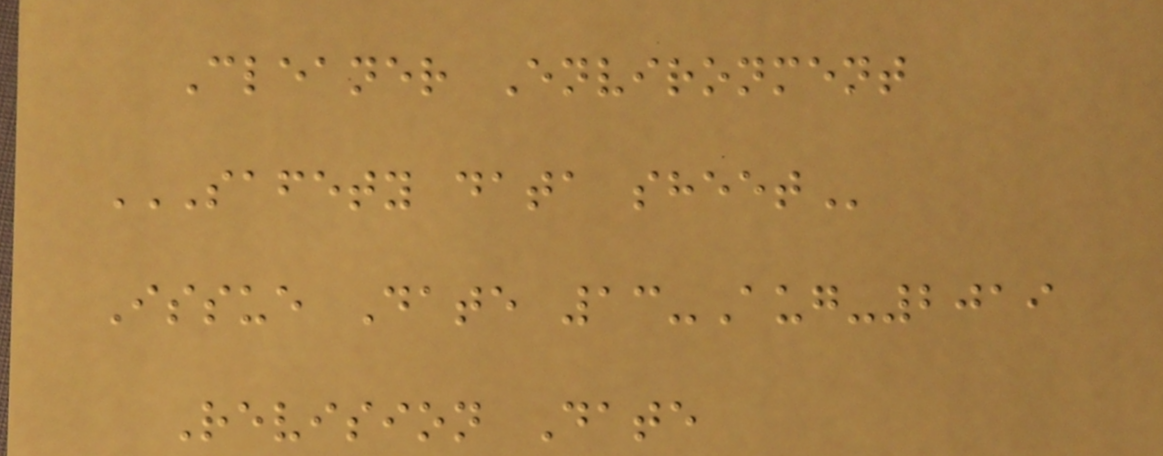Cleaner Environment
SAFETY DATA SHEET
Issue Date 13-Aug-2019
Revision Date
